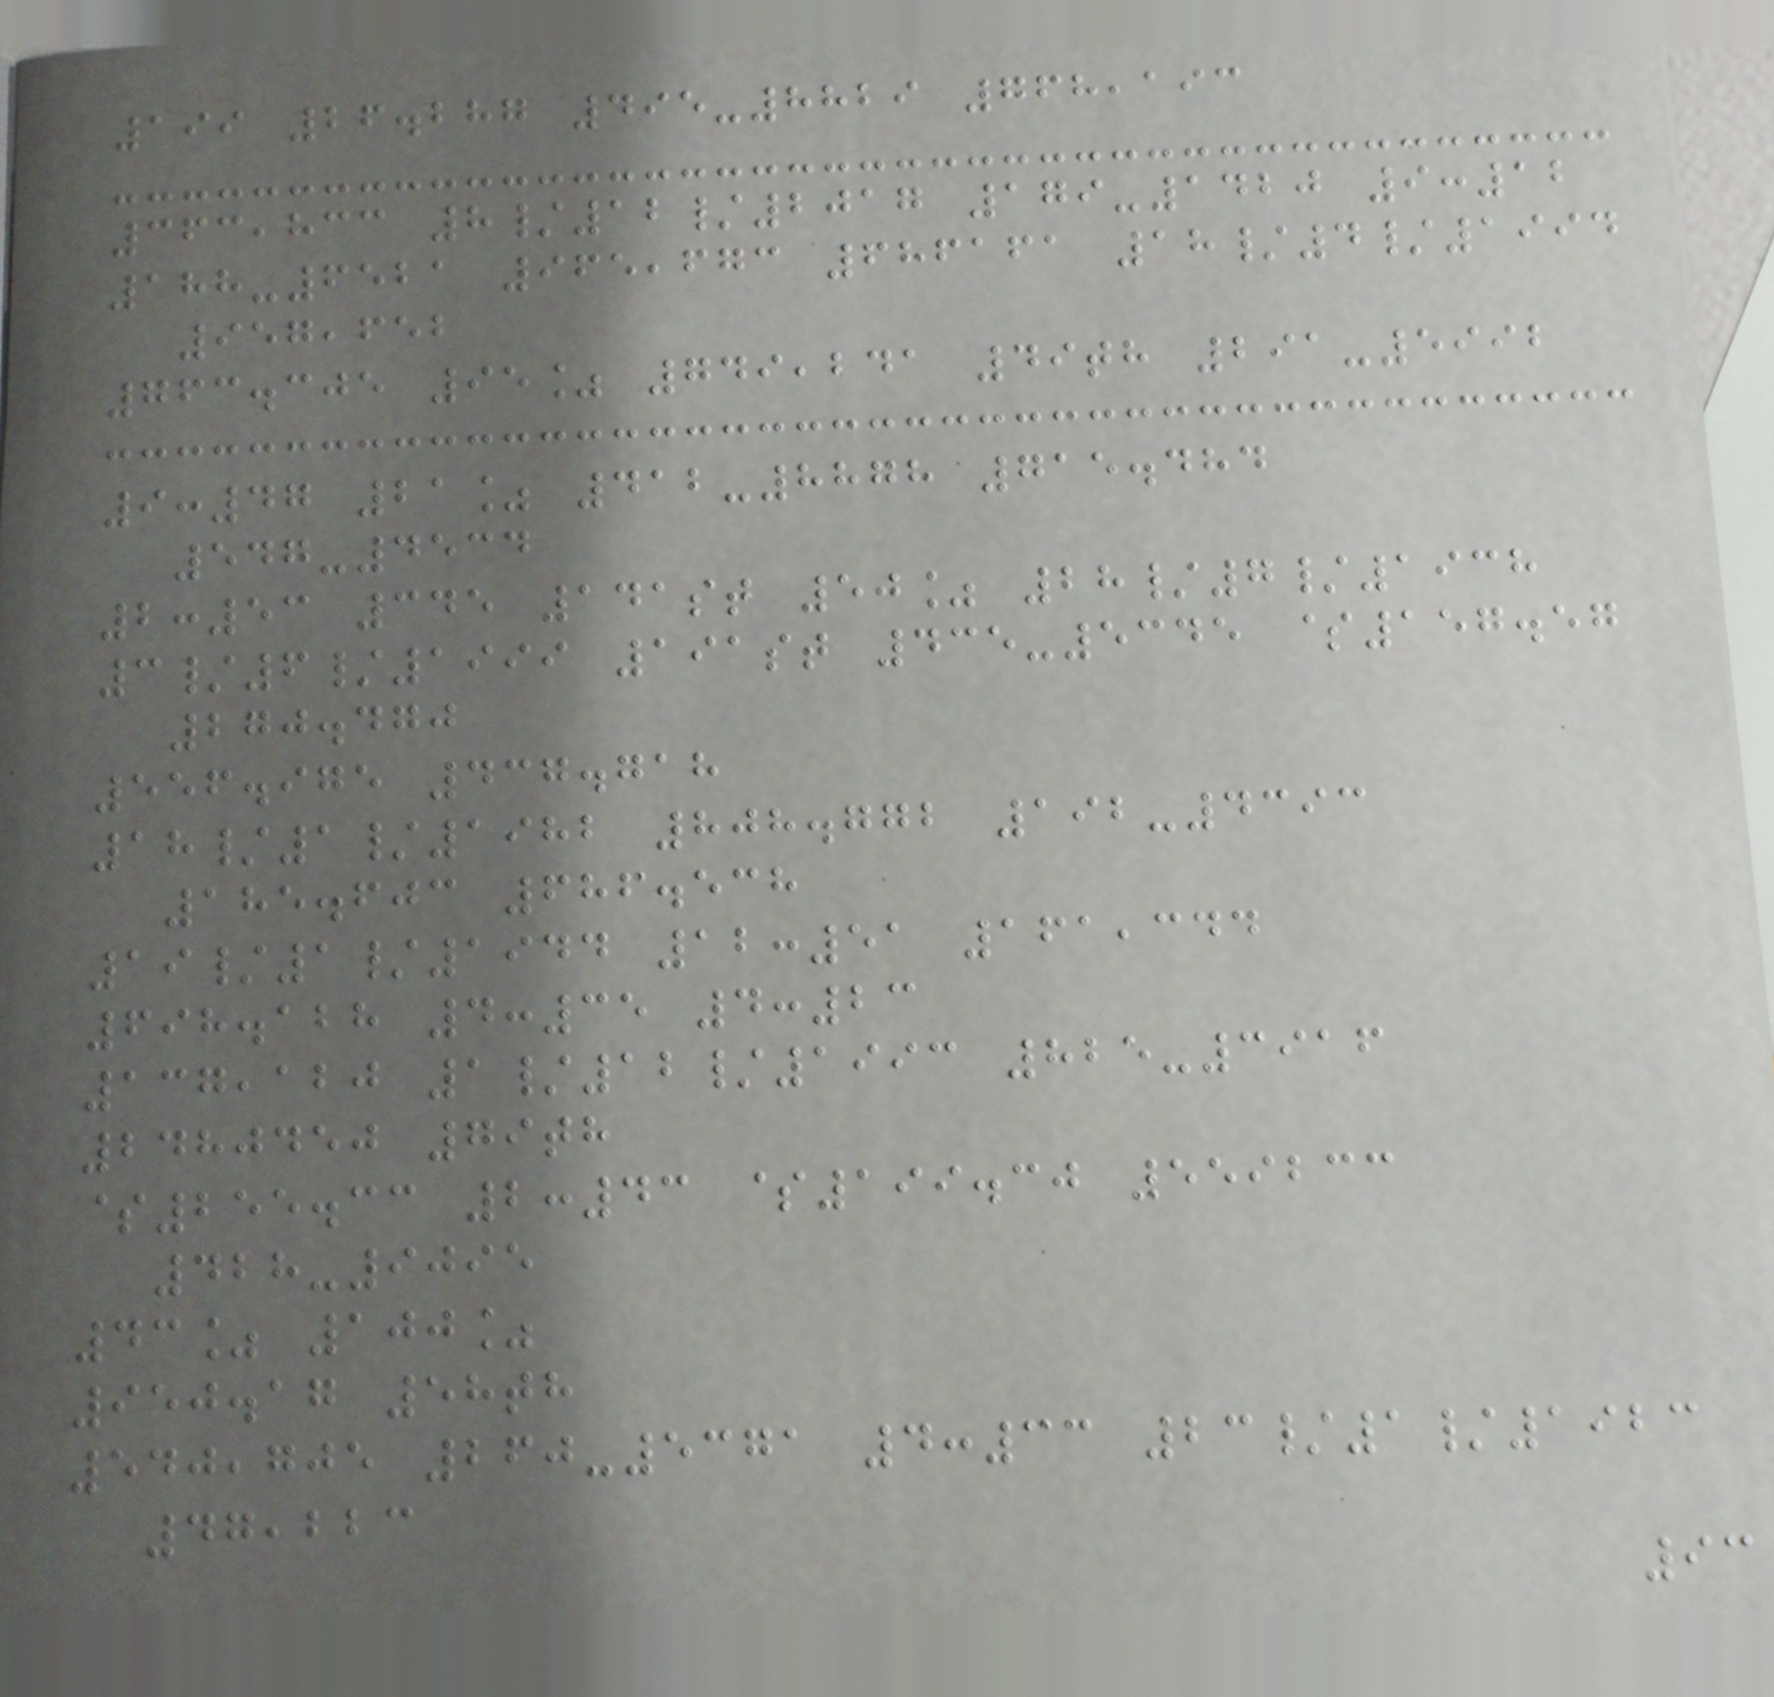199 26.287 495-8829 768,193
363,833 8/12/2017 179-1420 9:12
188-6521 965,673 686161 18/4/1994
957,652
763.305 95% 749,241 49th 291-5992
9:47 21% 412-8878 715.484
547-4534
2:53 345 141st 50% 28/7/1938
3/6/1999 191st 435-5345 $157.57
270.470
556.975 437.718
18/1/1982 808.772 192-4393
185.603 686.538
19/1/1944 12:51 161,344
698.128 4:35 4:23
137,120 1/12/1993 825-3916
2480450 79th
$255.33 2:43 $199.30 559233
428-9095
43% 100%
950.17 58th
540,705 260-5371 4:33 23/1/1923
47,223
93
